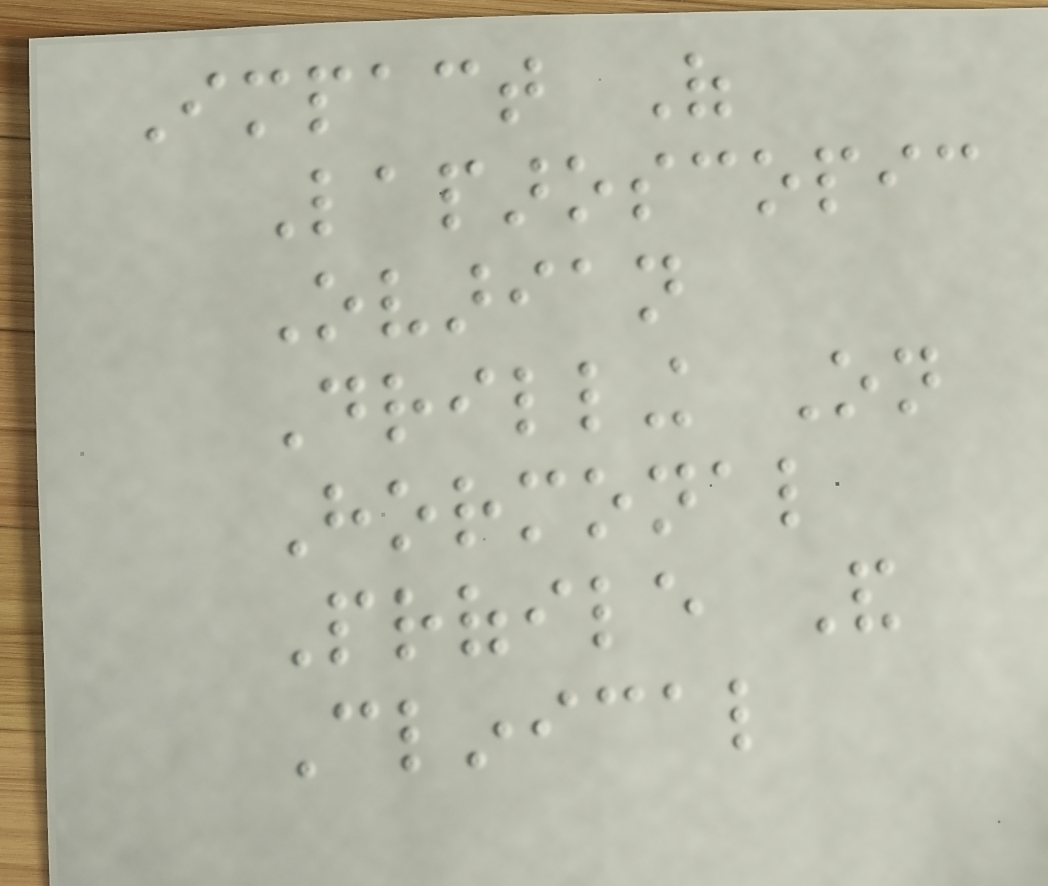Impact Of
Laparoscopic
Ovarian
Drilling On
Hormonal
Profile And
Clinical
